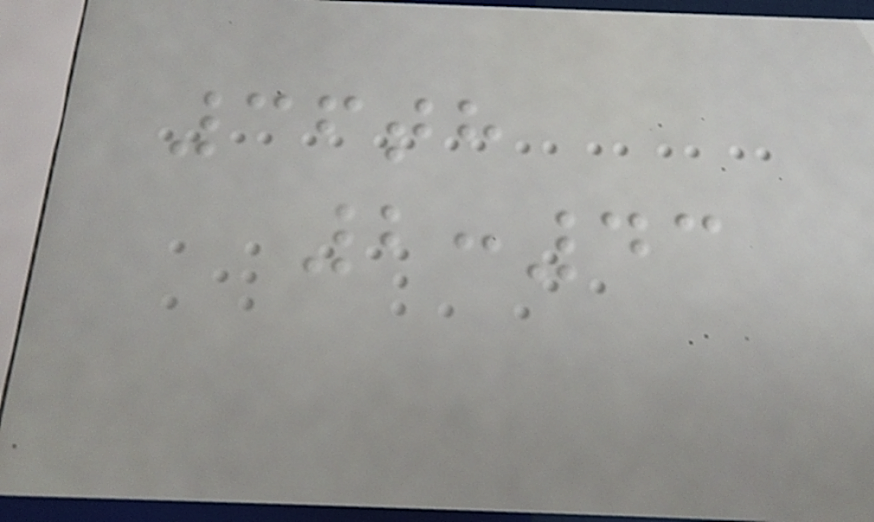36th
2:43
